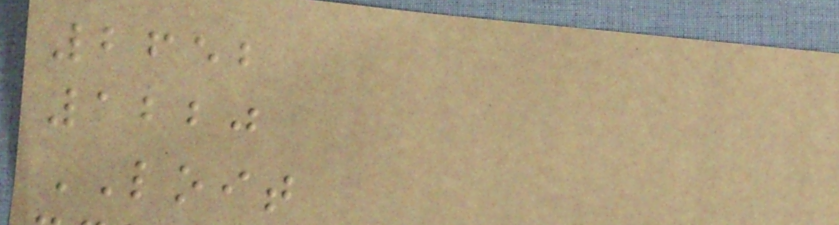2652
1220
LOIT
